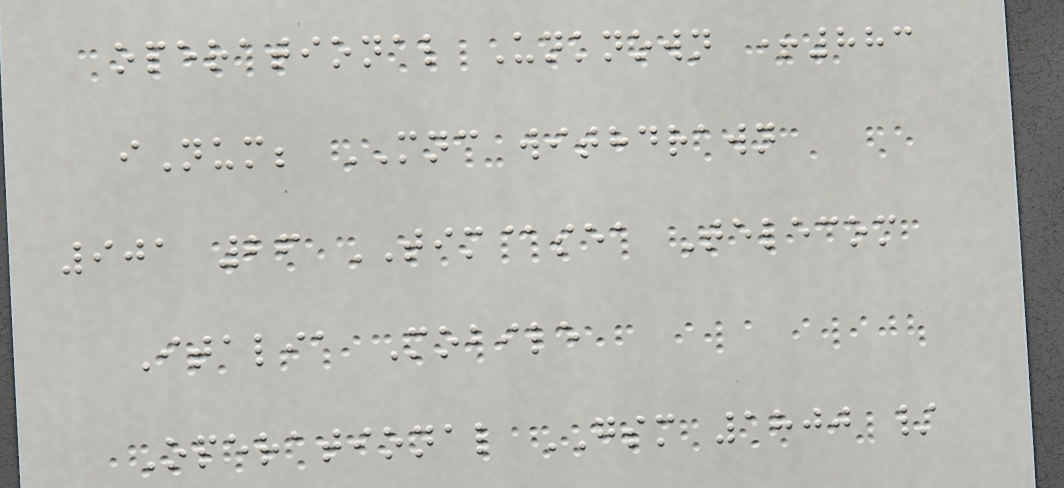operational Unknown +883
iNum; MNC withdrawn
901 26 TIM@sea Telecom
Italia Mobile
Operational GSM 1800 /
